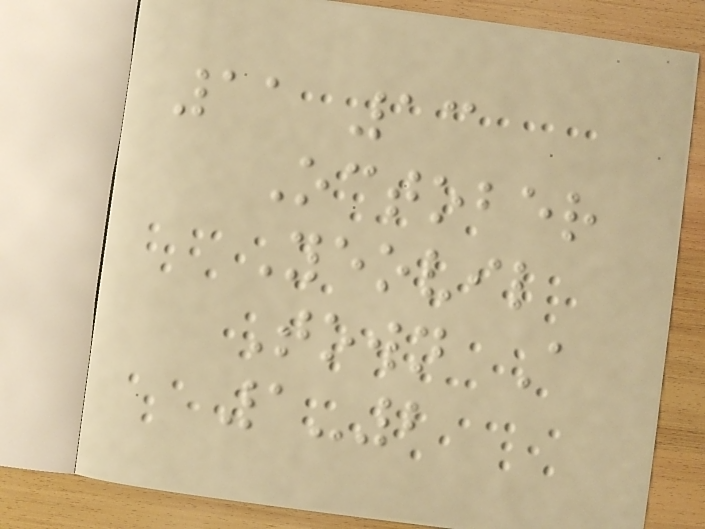11 13
October
Yeovil
Town A
1-2
